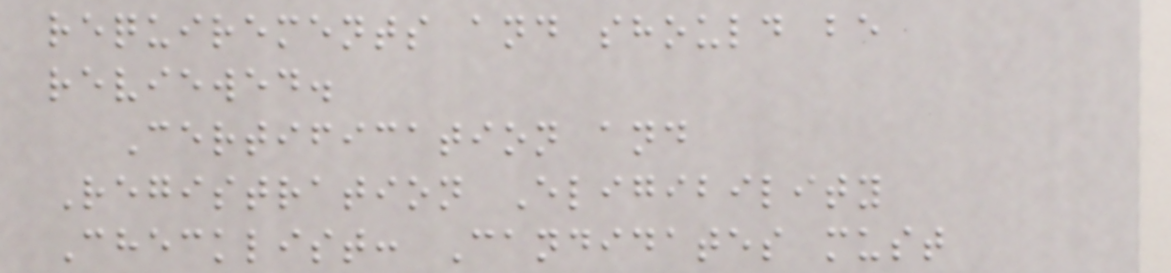requirements and should be
reviewed.
Certification and
Registration Eligibility
Checklist: Candidates must
